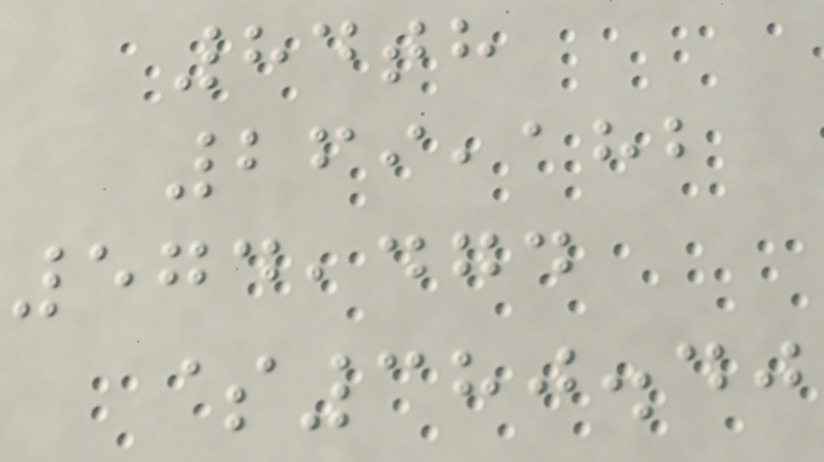84th
269,182
574,474
$380.40
